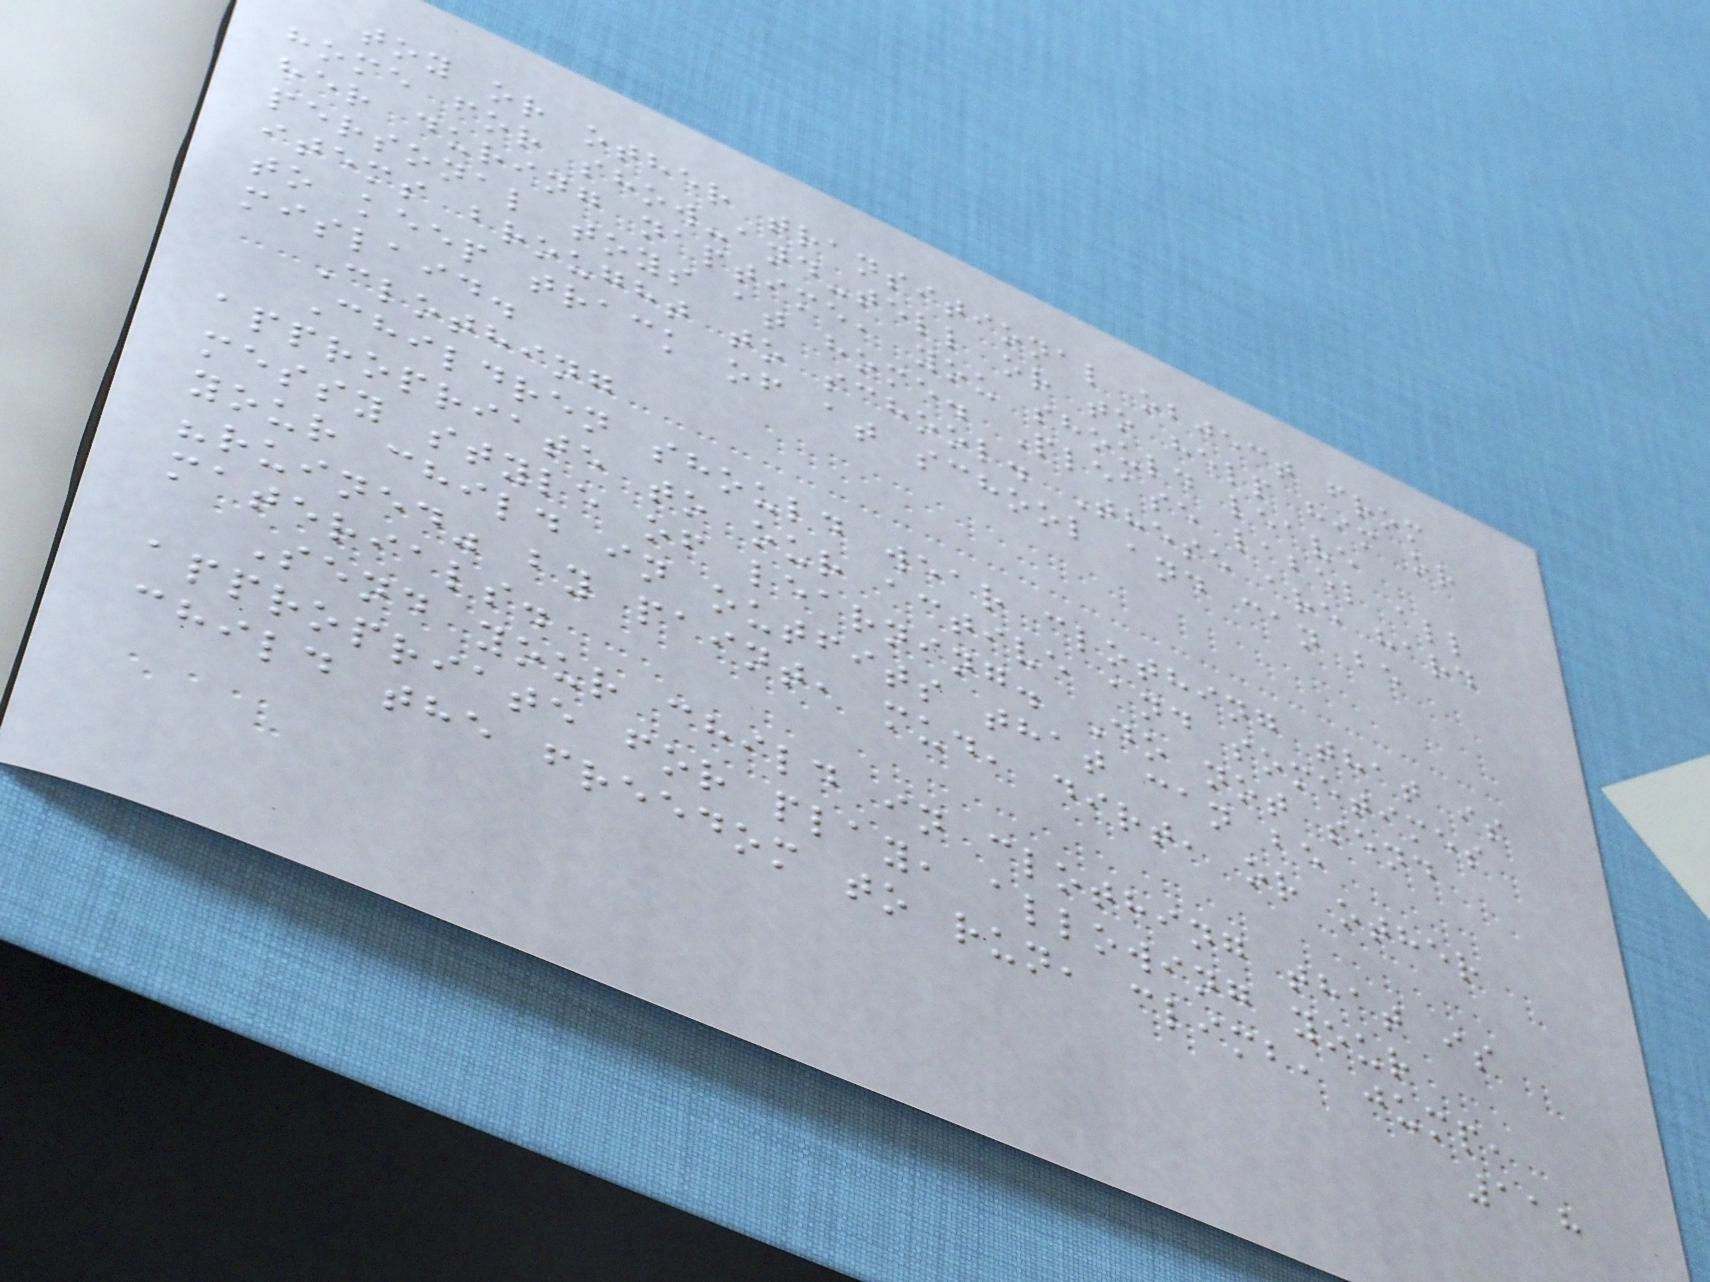toy or other transitional object from
home for show-and-tell or to help him or
her during naptime, you should leave
personal toys at home. Please label all
items brought to school. These are hard
to keep track of at school and can be
mislaid.
Clothing
Children should wear clothing that is
appropriate to our active and sometimes
messy style of learning. Do not send
your child in outfits that can be
"ruined" by paint, mud, dirt, or other
materials.
Send your child in clothing that is
appropriate for play, allowing your
child the freedom to run, climb, jump,
118
